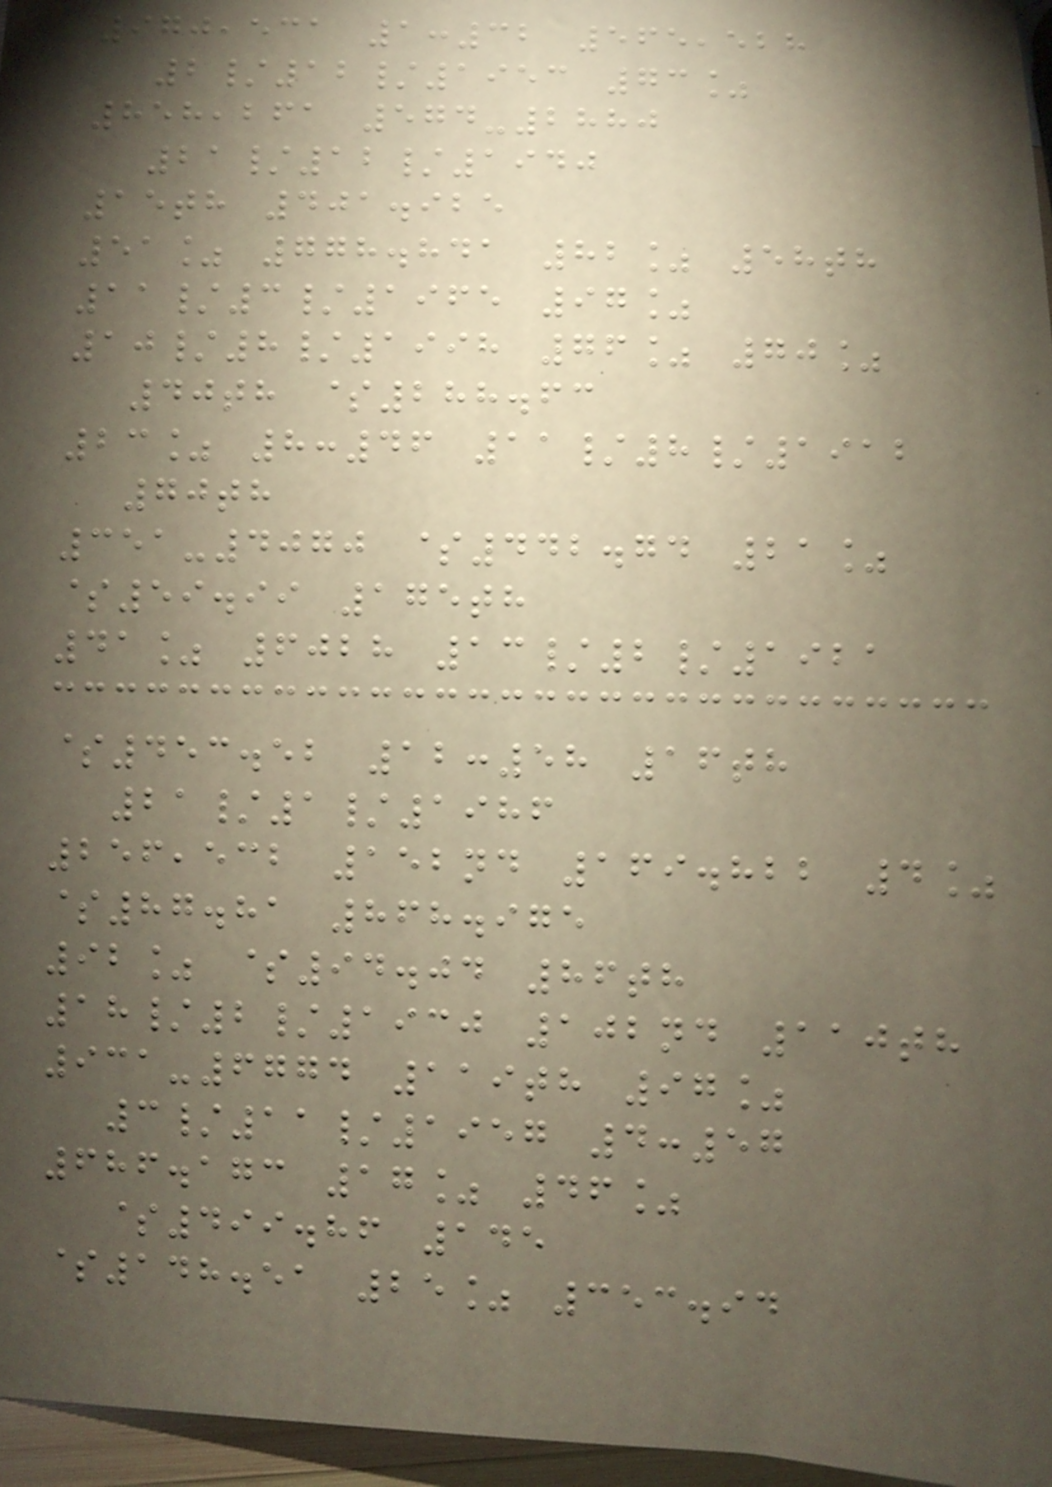970,531 1:32 565,528
2/12/1953 73%
858,261 574-2880
21/12/1940
15th 401.925
51% 778.841 82% 58th
11/3/1965 97%
10/8/1998 76% 70%
40th $288.63
23% 8:46 11/8/1912
70th
351-4070 $442.74 21%
$59.99 175th
41% 6028 13/2/1921
$453.52 12:58 16th
21/1/1986
256,532 152nd 169.822 4%
$87.81 868.975
92% $94.04 86th
18/2/1930 102nd 110th
931-6774 119th 97%
3/11/1957 4:57
686.173 17% 46%
$499.86 145
$148.51 25% 353.94
